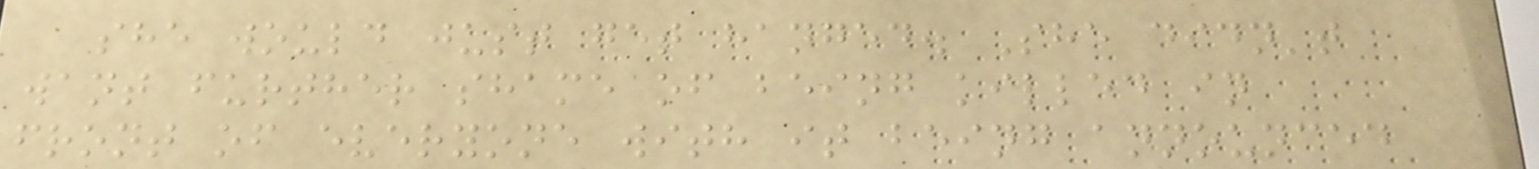she would just get hanged. She didn't
want further shame of being killed in
front of everyone with it being announced
